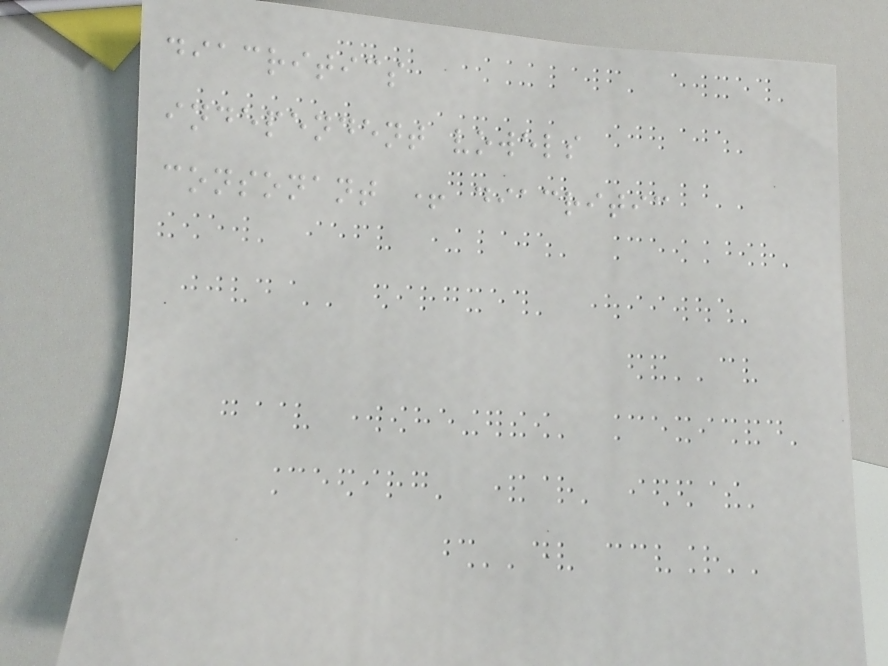diacritics
independent vowels
consonant + diacritic
